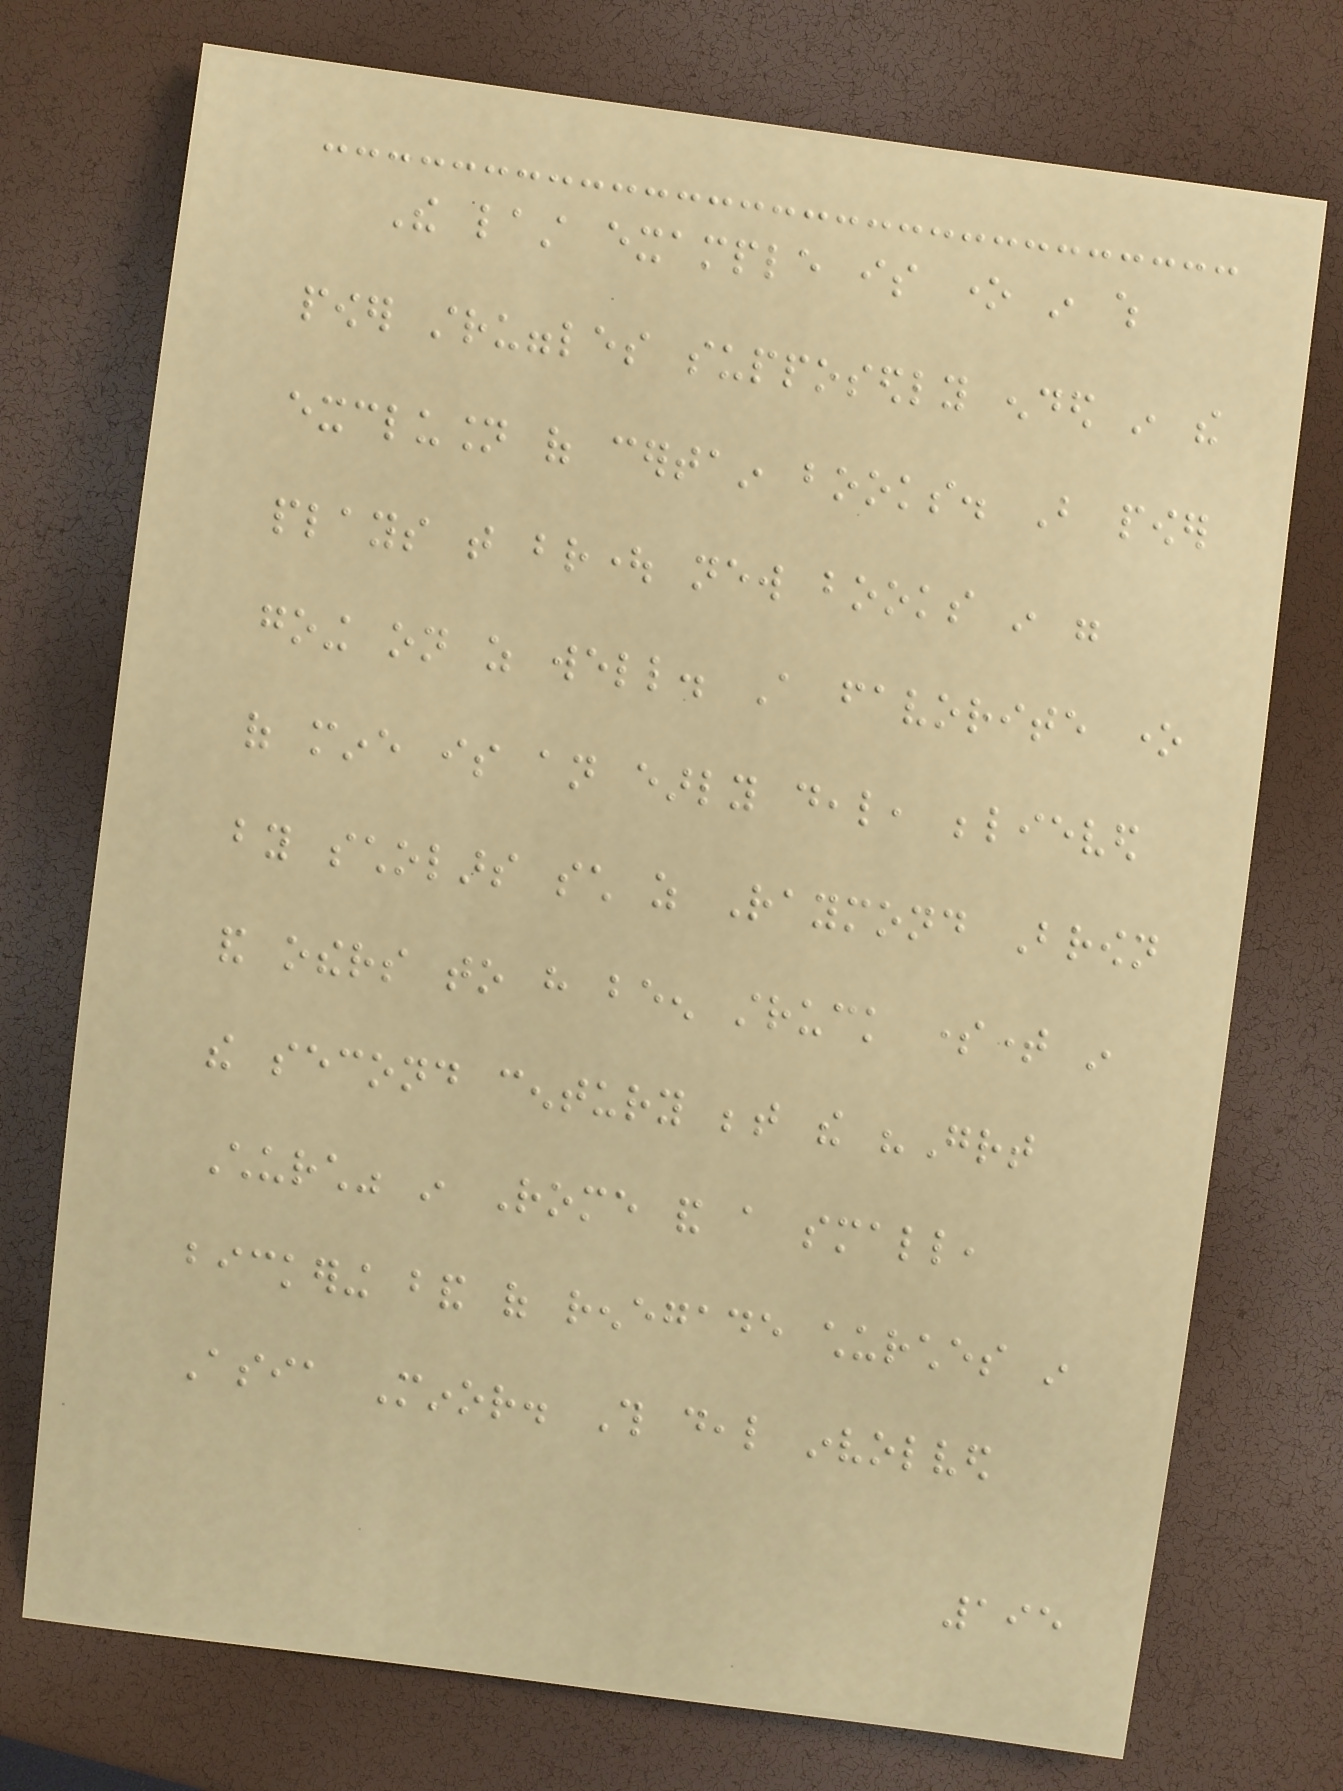The last example is one in which
power struggles supposedly ended in the
exclusion of certain books. But power
plays that brought new books in were
going on as well. A favorite one
of mine is an early deal, believed
by scholars such as Raymond Brown
and others to have been struck sometime in
the second century between the "Great
Church" in Rome and a small,
bickering band of renegade churches in
Asia Minor. This deal involved
195
